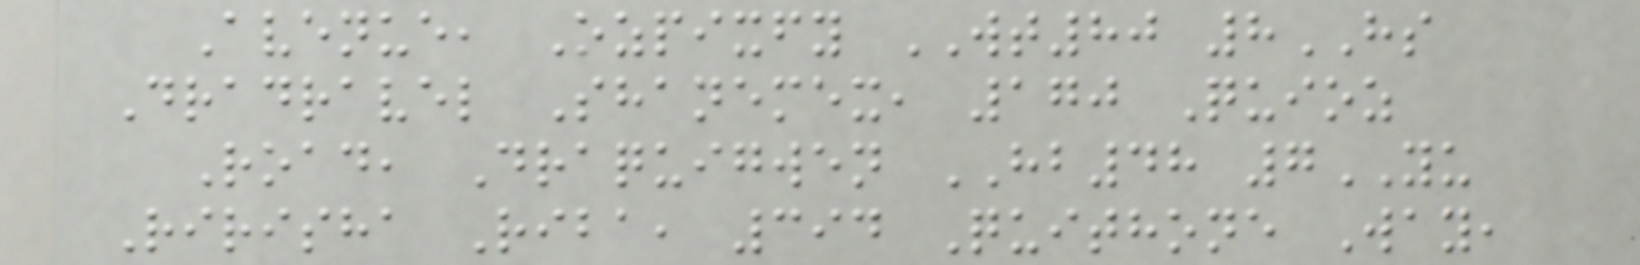Avenue, Ozpixfy WT80 8HS
Dradravel Shanemex, 170 Quioz
Road, Draquigwen HB48 7YU
Ririsha Riba, 394 Quithone Way,
